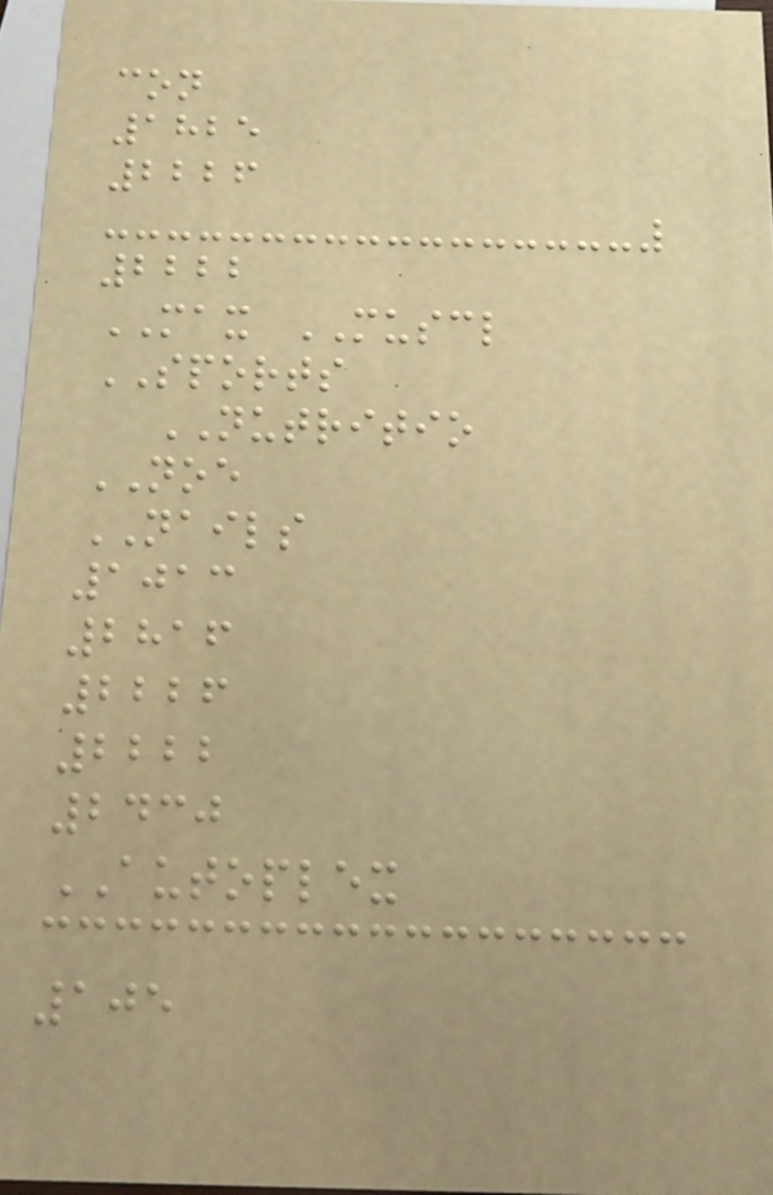con
1825
2226
2222
MAX MUSCL
SPORTS
NUTRITIO
NOE
NAILS
1013
2816
2226
2222
2430
AUTOPLEX
105
